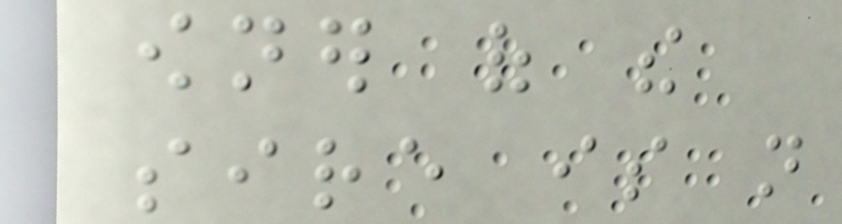owner of the
sire is not
